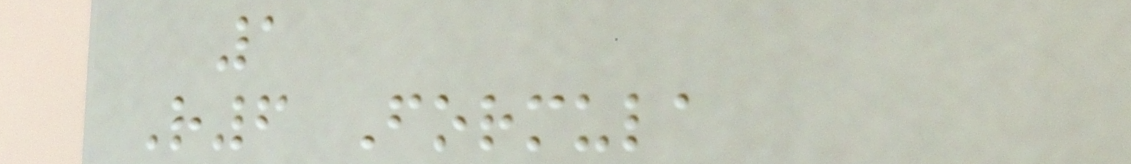1
R6 Formula
